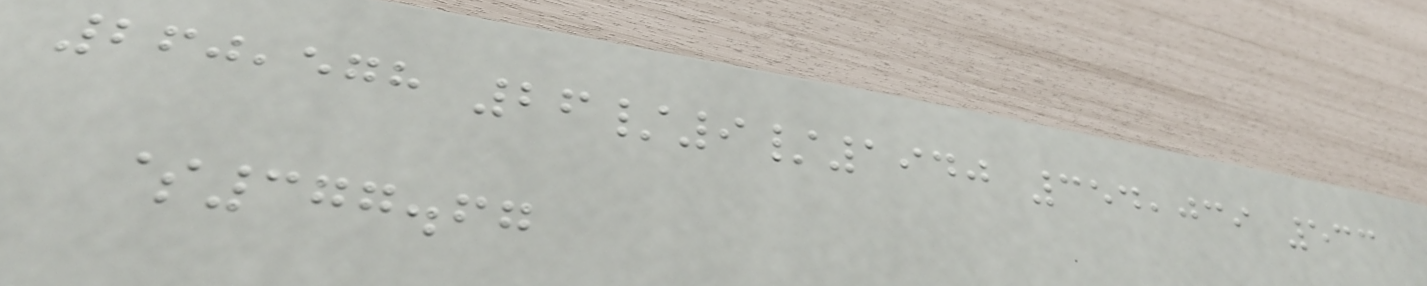260,578 26/9/1940 354,039 533
$377.67
